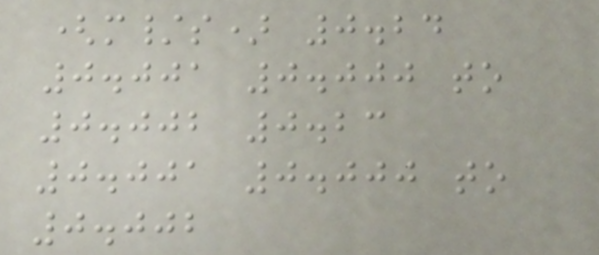(m/s) 0.24
0.001 0.000 to
0.002 0.23
0.001 0.000 to
0.002
